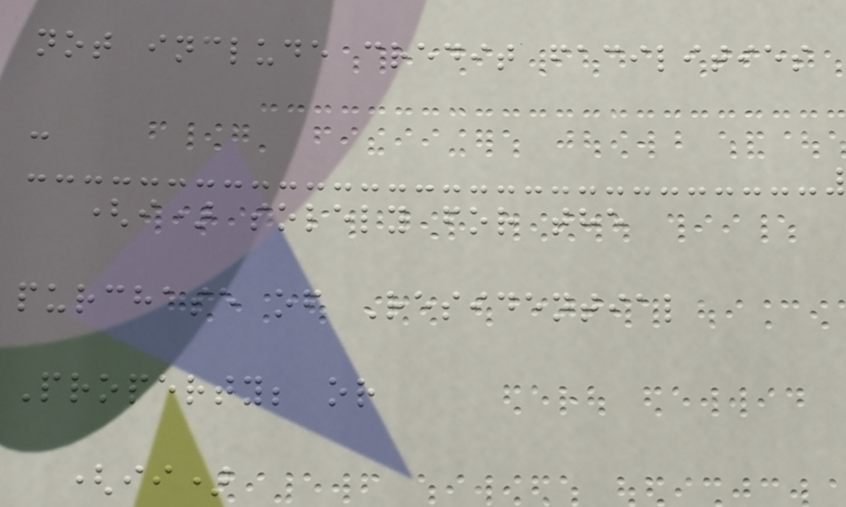not include credit facilities
-
(i) solely for the
purchase of Residential
Property; or
(ii)
